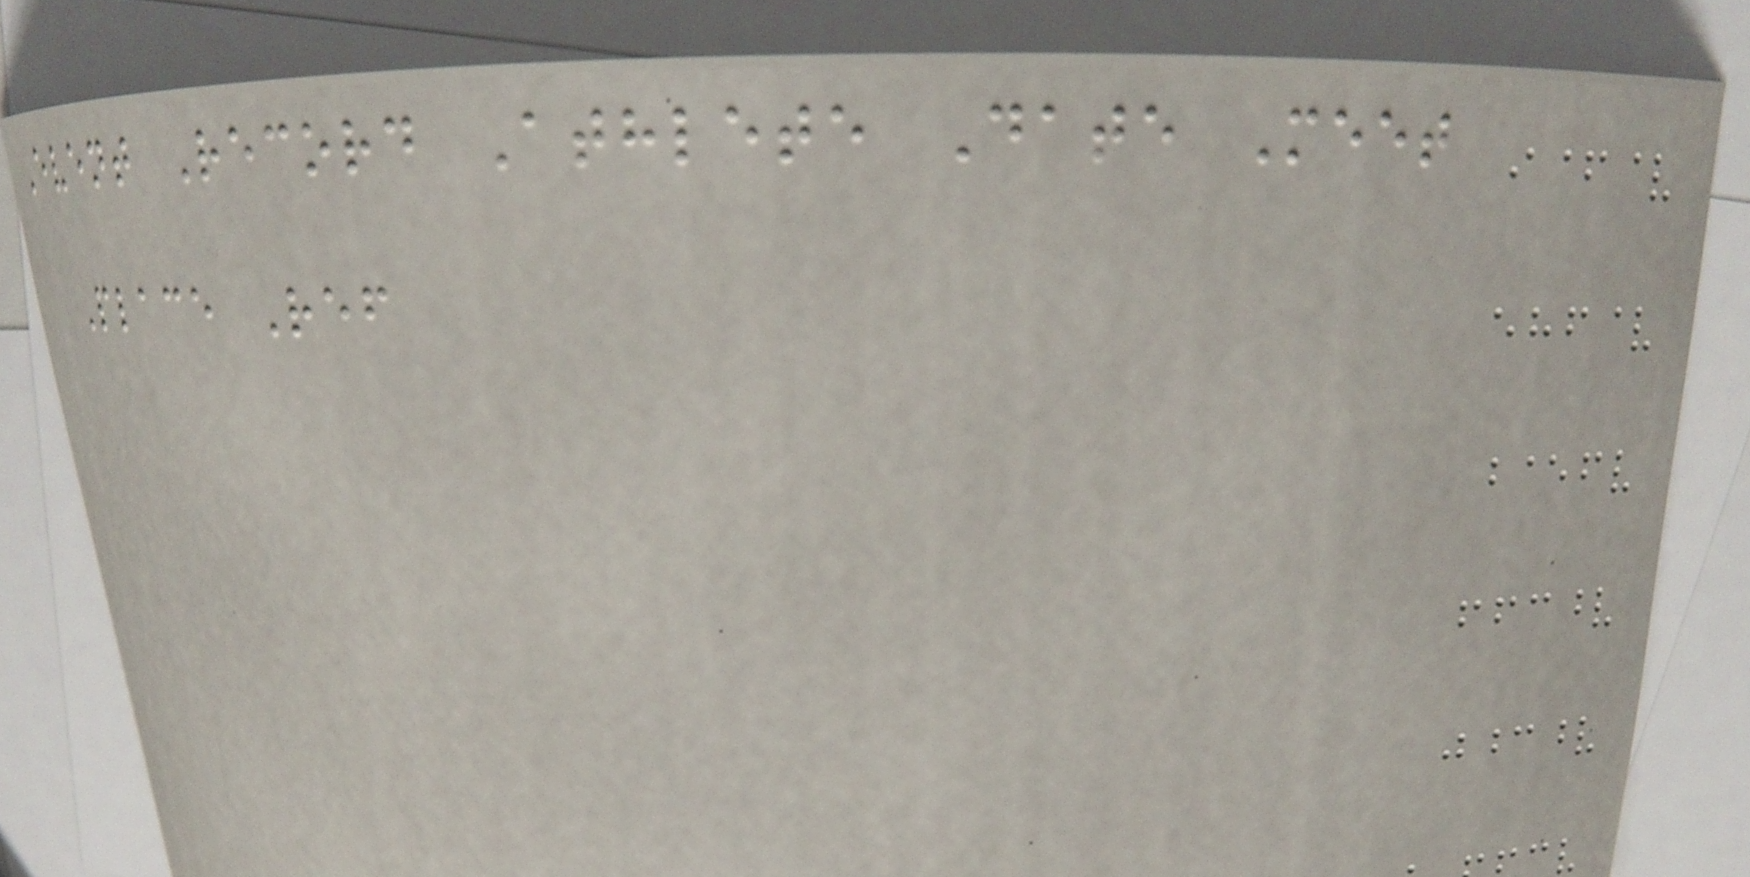Event Record Athlete Date Meet
Place Ref
